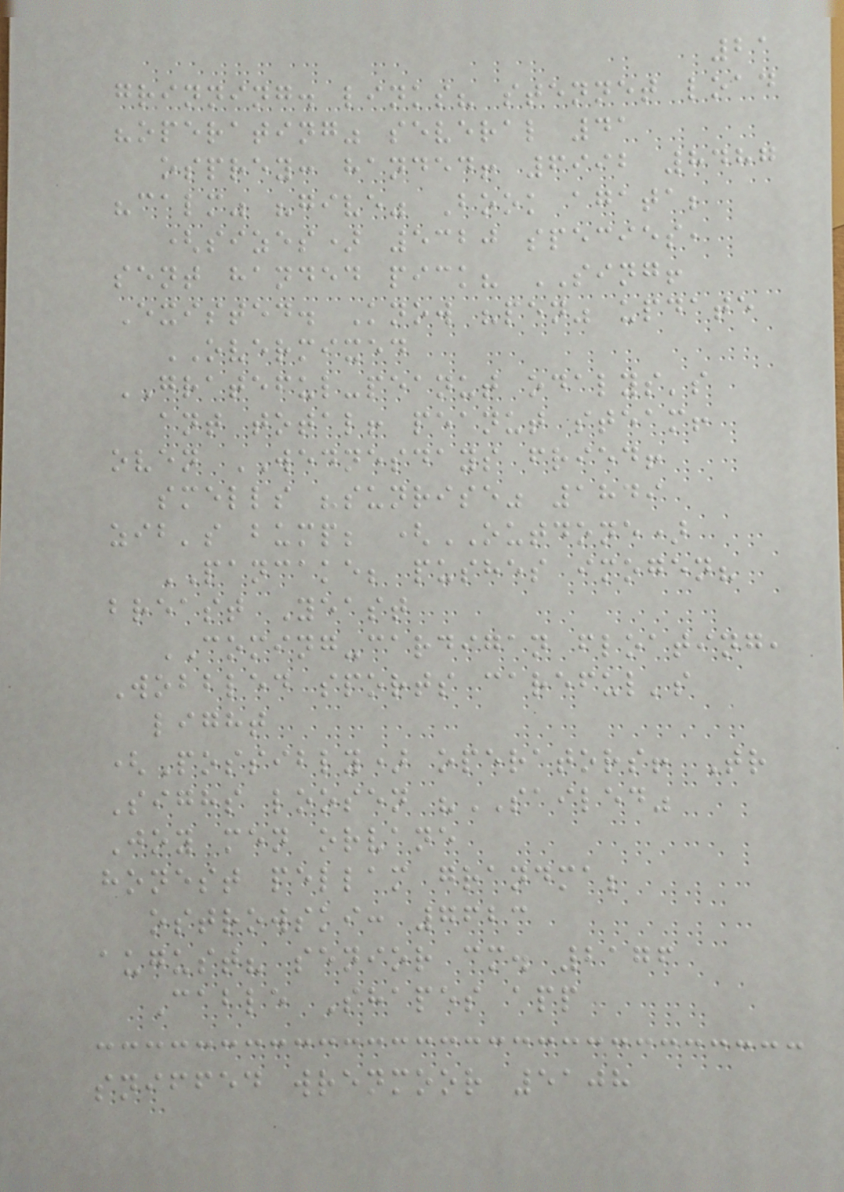21
grinning. links? stennet load
"operating" several 41
osprey: handed! 6992 8487
"calm" "give" Book agata;
(sizes) 5320 species,
sent handed pick? SING!
Existed. Know "pen" update
OVERMIXED
GRATEFUL-peanut odalys's
ant total! peanut steam!
oven WEDNESDAYS fried!
smells "sunrise" 1849
zib's bump; (OUTDONE)
PANCAKE; pushes imogen?
breast Yeast
COMING-cardigan floating,
Wobbled sports careful's
light
(Possibly) operators! Tr
Sighs loosen "SAILED"
Joy men orvane
honest pellam grandma;
ostrowski: 7623
august? senior cm. 2176
Cable Shapes app
sniffed wrenmoor 5108
